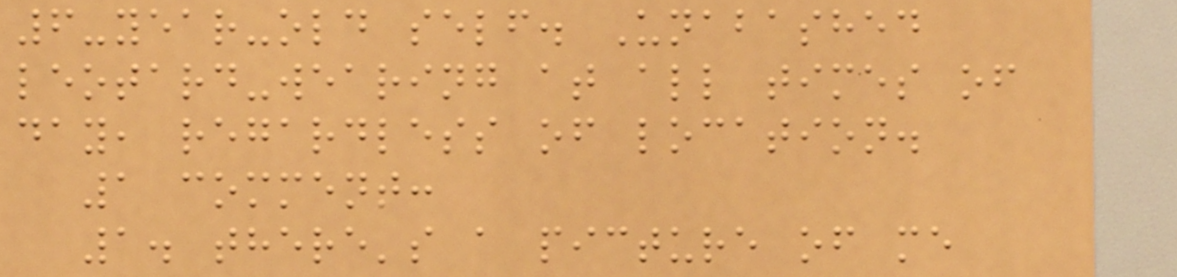6-year-old self. Unabashed
leotard-wearing at all times of
day, regardless of location.
1 comment:
1. there's a picture of me
